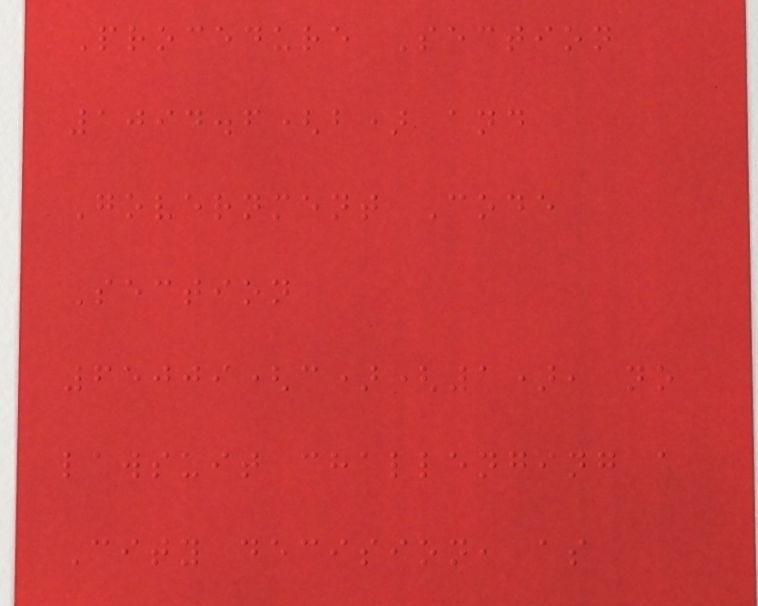Procedure Section
1094.6(b) and
Government Code
Section
65009(c)(1), no
lawsuit challenging a
City decision, as
